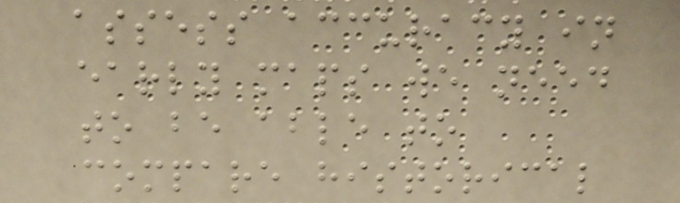assess accuracy in
early maps we need
to be able to
compare historical
